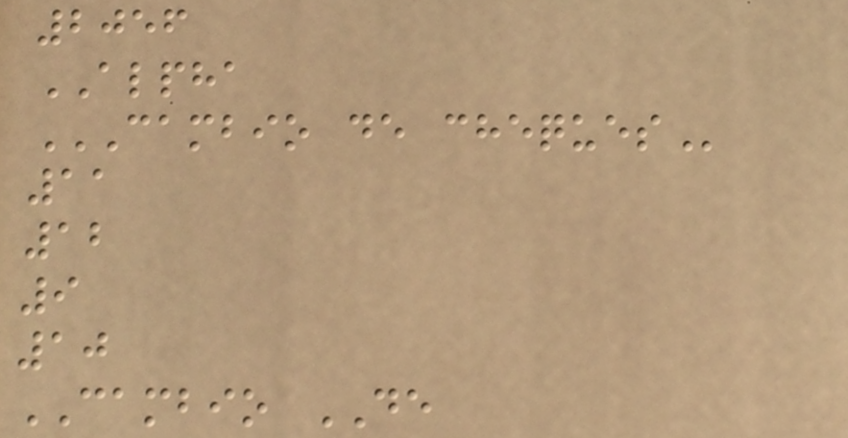2056
ALPHA
CAMBIO DE CHEQUES
11
12
9
10
CAMBIO DE
